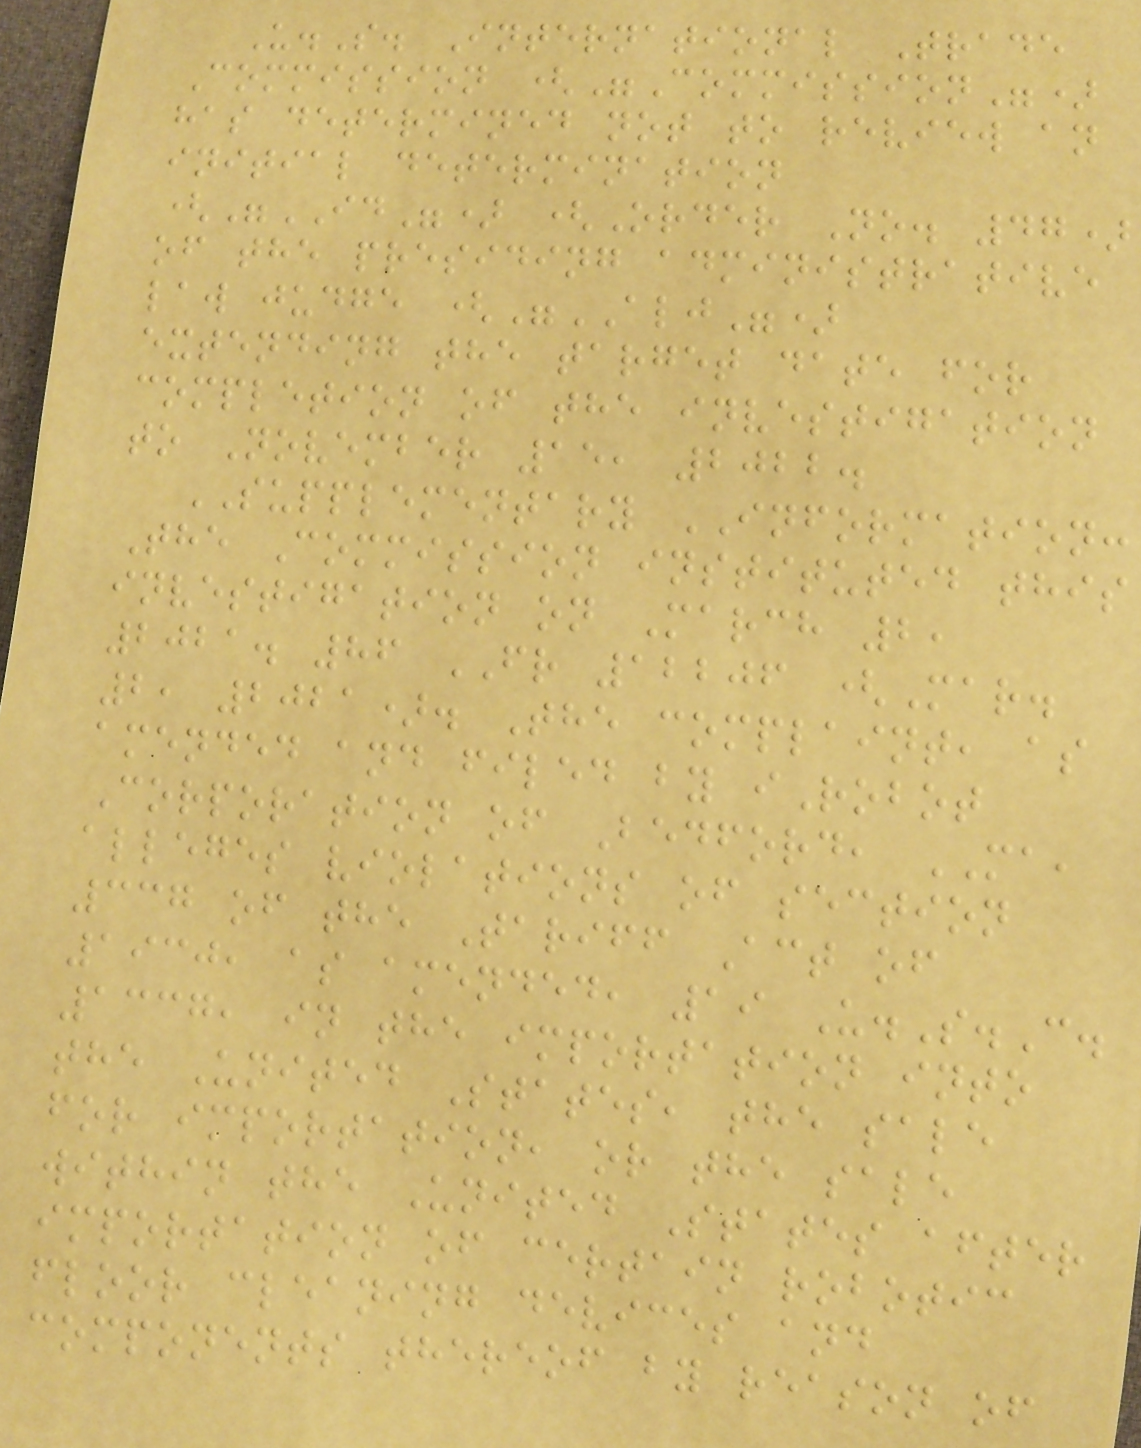U.S. International Trade
Commission ("Commission")
has determined not to review an
initial determination
("ID") (Order No. 47)
of the presiding administrative
law judge ("ALJ")
extending the target date for
completion of the investigation
to November 15, 2022.
SUPPLEMENTARY INFORMATION:
The Commission instituted this
investigation on March 2,
2021. 86 FR 12206 (Mar.
2, 2021). The complaint, as
amended and filed by iRobot
Corporation of Bedford, MA,
alleges violations of section
337 of the Tariff Act of
1930, as amended, 19 U.S.C.
1337, in the importation into
the United States, the sale
for importation, or the sale
within the United States after
importation of certain robotic
floor cleaning devices and
components thereof by reason of
